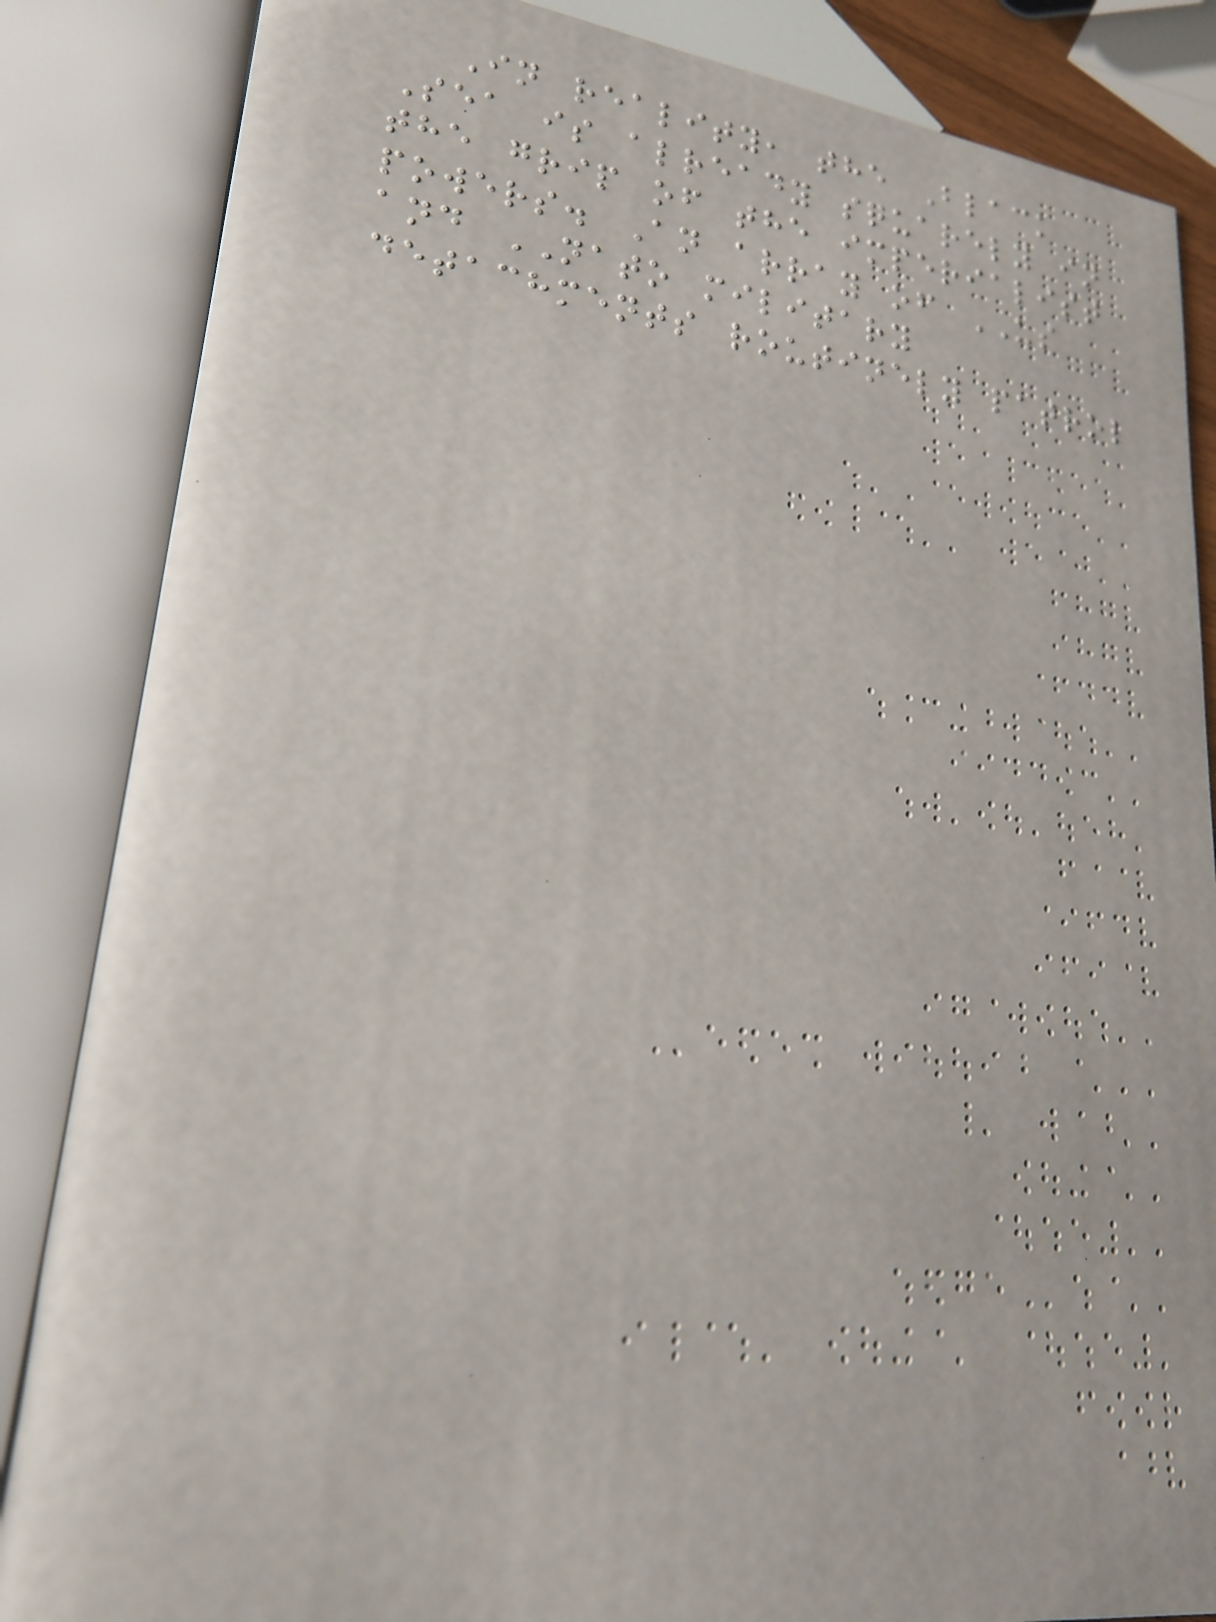In reality, the Black
Sea is already squarely in
the grip of the imperialist
powers. An array of US
and NATO military
detachments routinely patrol
